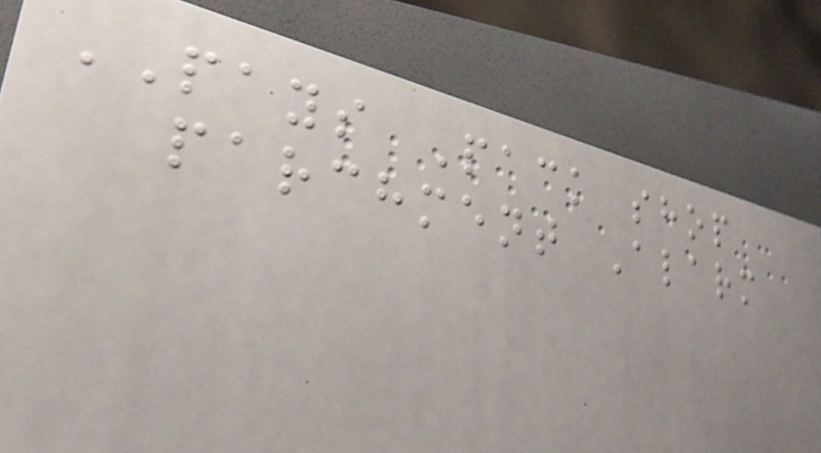PAYS Pack shop
parchment Alarm
